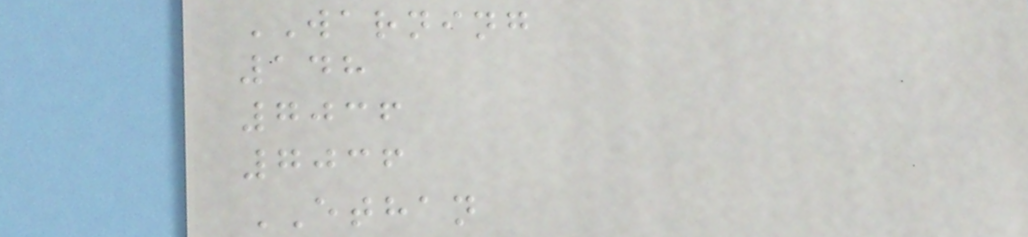WARNING
148
7036
7036
ETHAN
